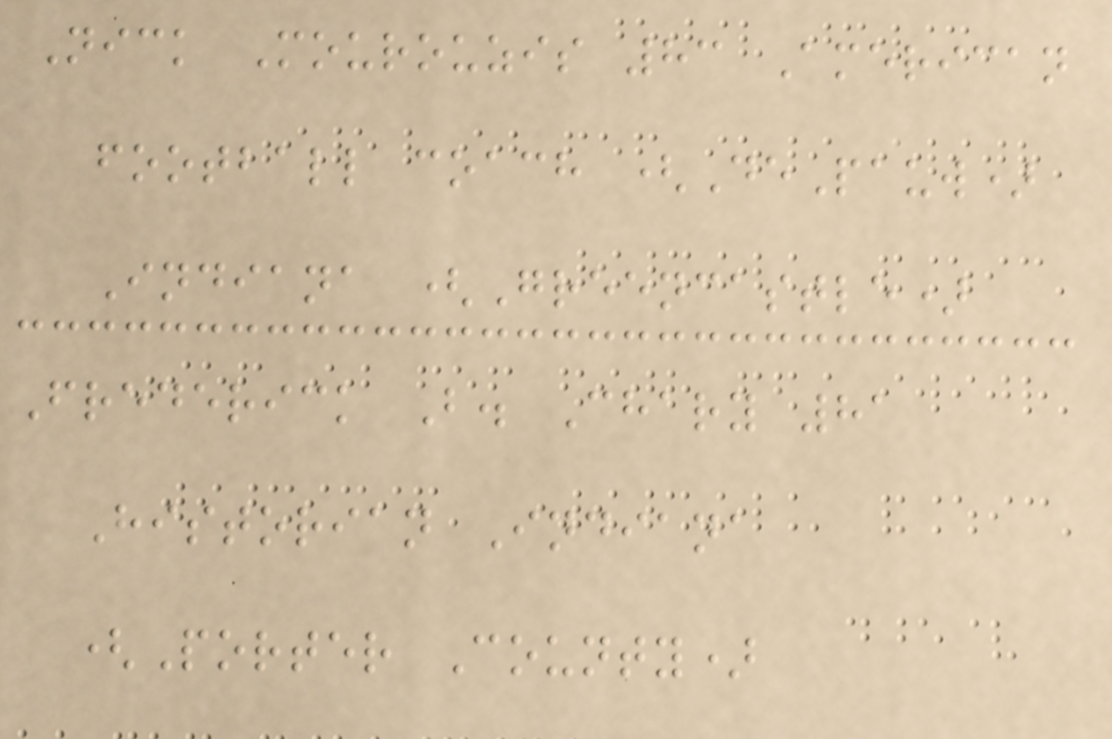Nick Mourouzis 83 American
football coach (DePauw)
Indiana (Greencastle)
Frederick B. Chary 81
Historian Indiana
(Porter County)
